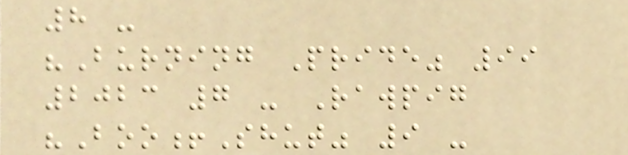8 -
"Burning Pride" 99
2023 7 - Rawpig
"Boo!Shut" 9 -
